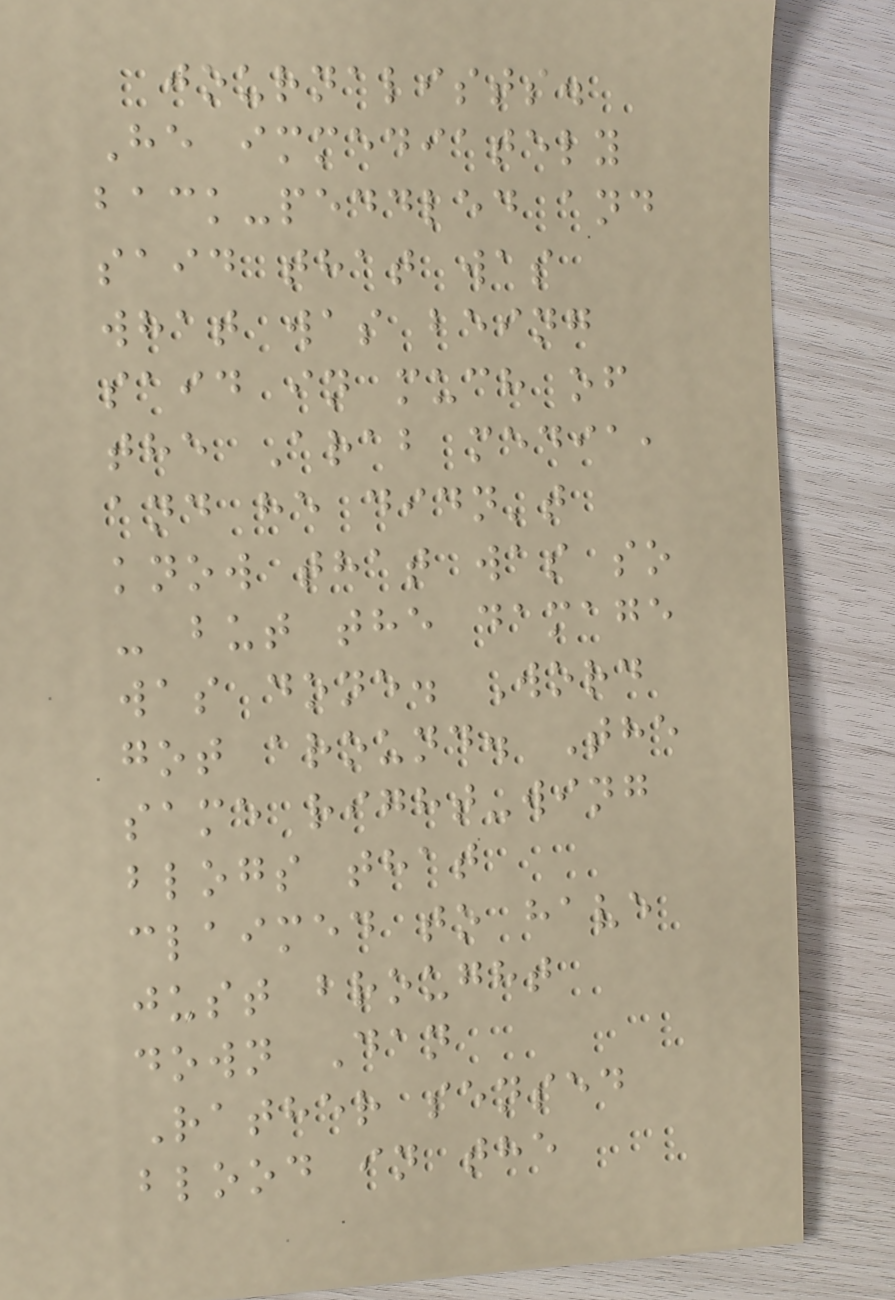journalists.
He immediately
back-peddled and
said that was
what was being
said in much of
the Arab media,
and he didn't
know that was so
- but the damage
was done. Word
got around. The
same right-wing
blogs that
claimed to have
just brought
down Dan
Rather sensed
blood in the
